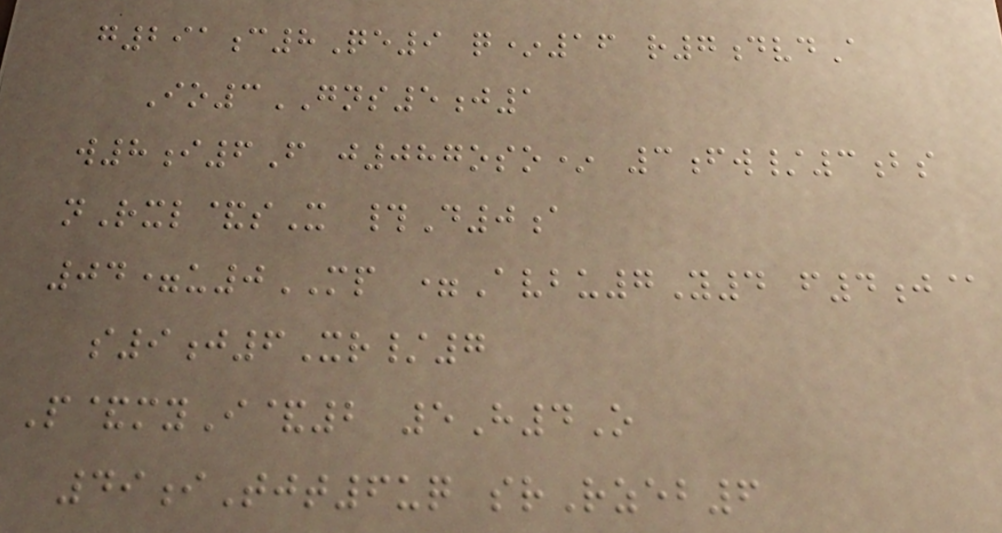g291c8Qe9 q*16 r7dvdA
Io3GNS5j1
w8i6F j087oso* 3fw/3bs
nRxl&sX #D0a
04=u0MP =Avbu7Y4 f4j@
s9j6Xr/7
P&myI&2 5H4O
49iTjt6uq srRzeb6
